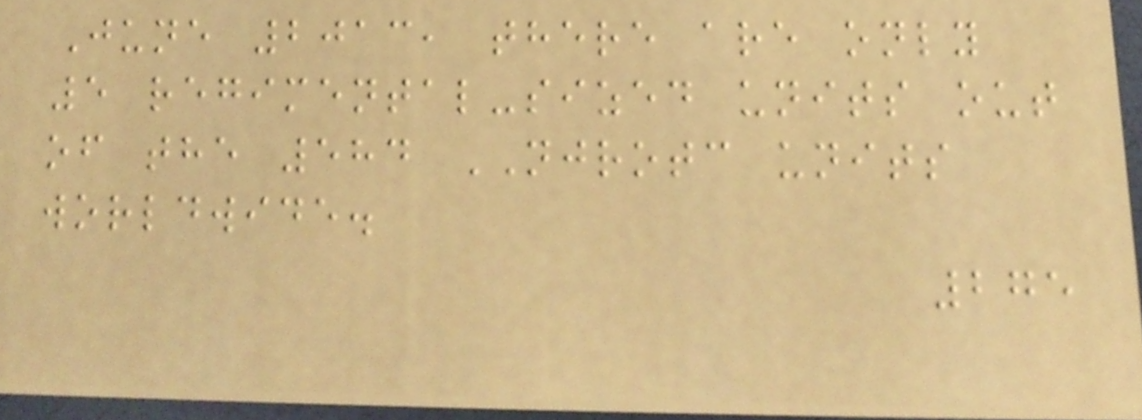June 2013, there are only
5 regimental-sized units out
of the 584 NJROTC units
worldwide.
275
